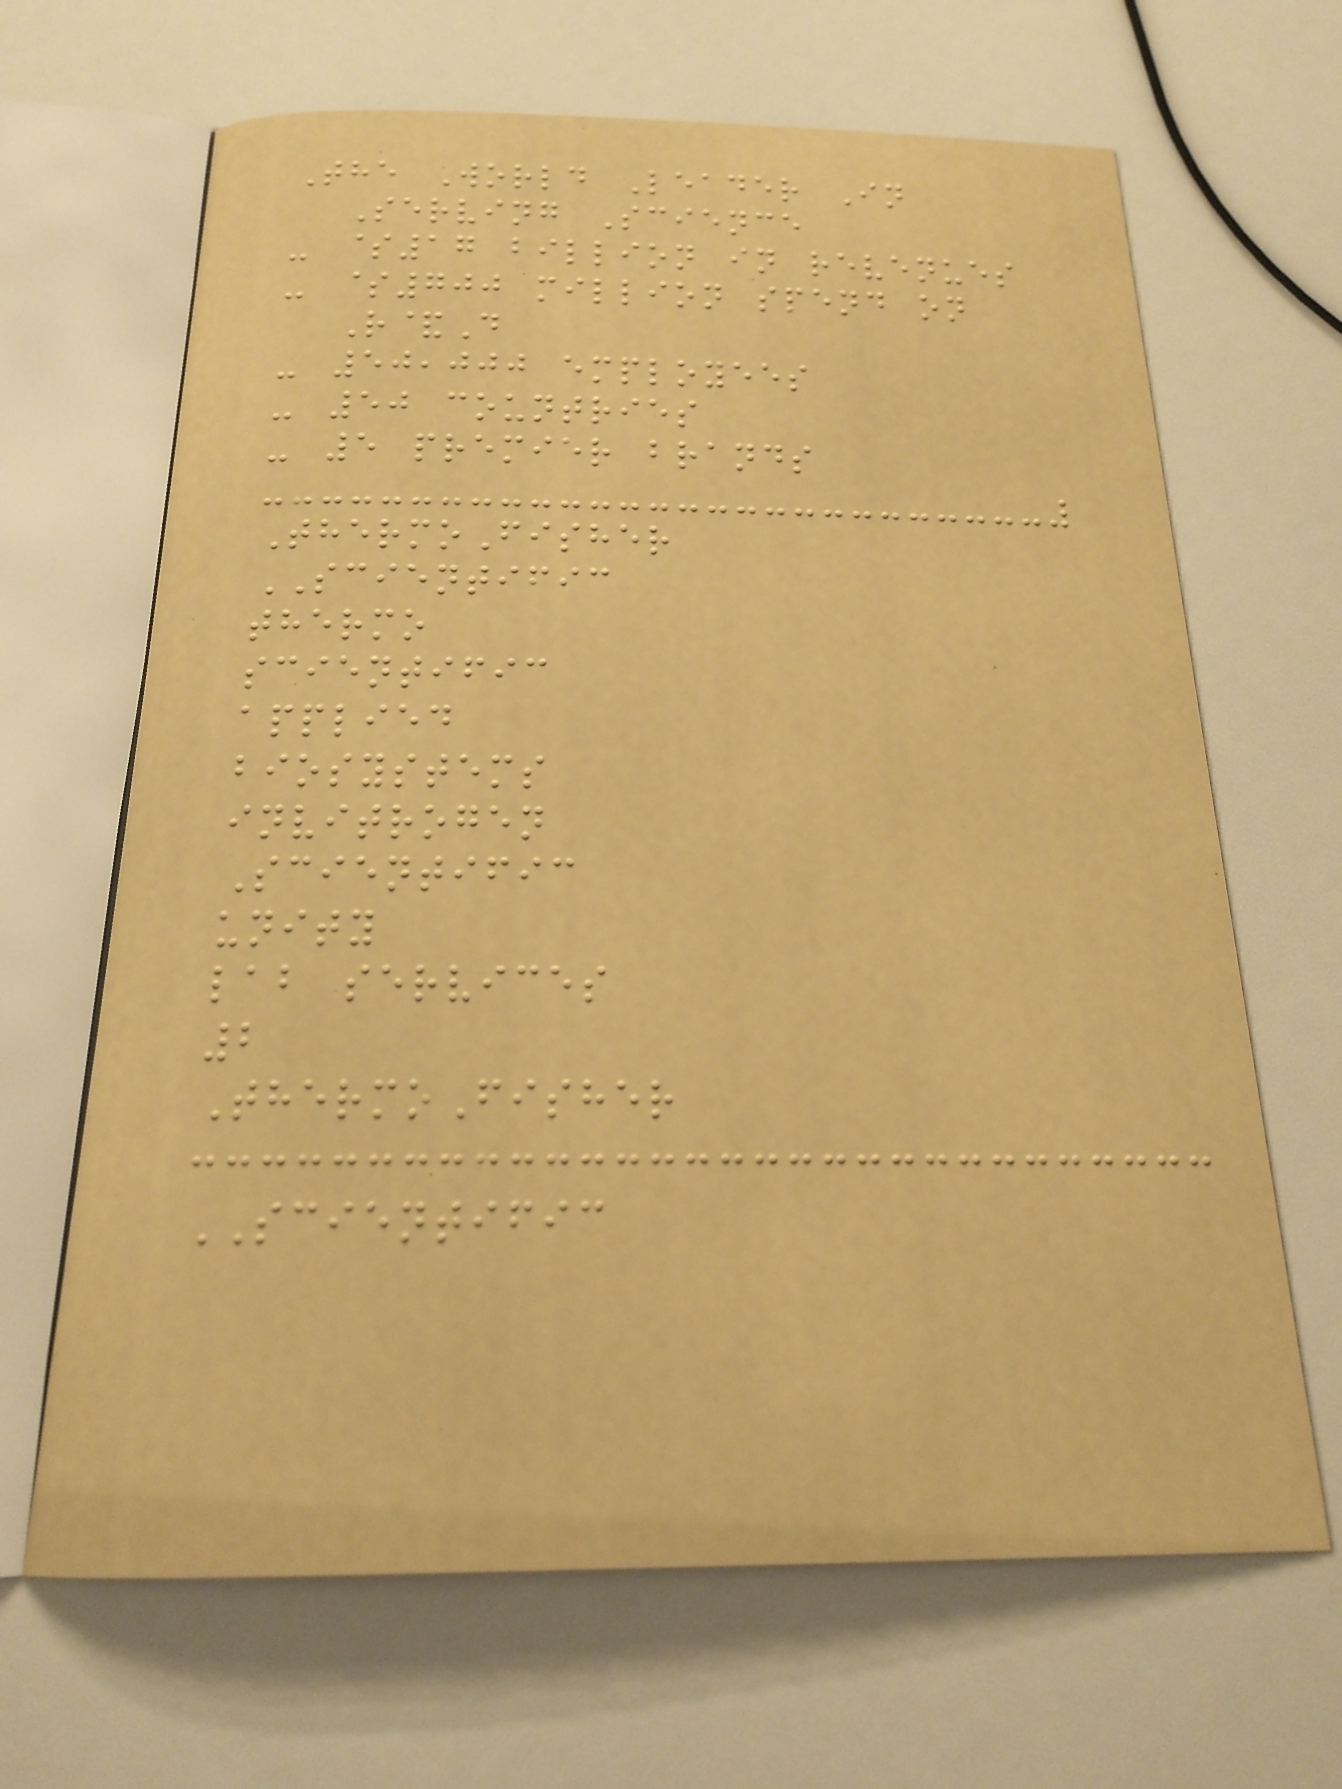The World Leader In
Serving Science
- $17 billion in revenues
- $700 million spend on
R&D
- 50,000 employees
- 50 countries
- 5 premier brands
ThermoFisher
SCIENTIFIC
thermo
scientific
applied
biosystems
invitrogen
Scientific
unity
lab services
2
ThermoFisher
SCIENTIFIC
